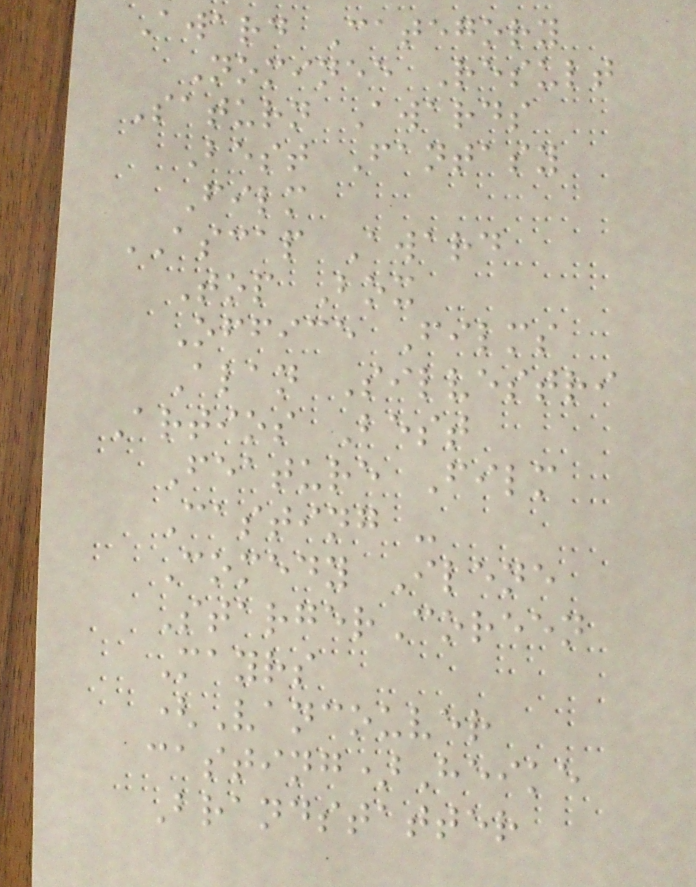Award Category
Nominee Result
Saturn Awards
Best Fantasy
Film
ASCAP Award
Top Box
Office Films
Alan Silvestri
Artios Best
Feature Film
Casting -
Comedy Ilene
StargerCoreen
Mayrs
(Vancouver
casting)Heike
Brandstatter
